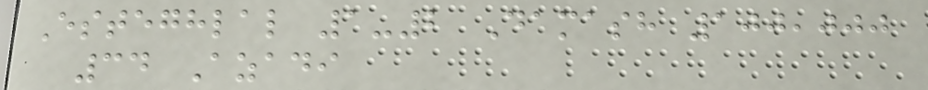Esteghlal 1-2 Damash 100,000
34 Azadi
